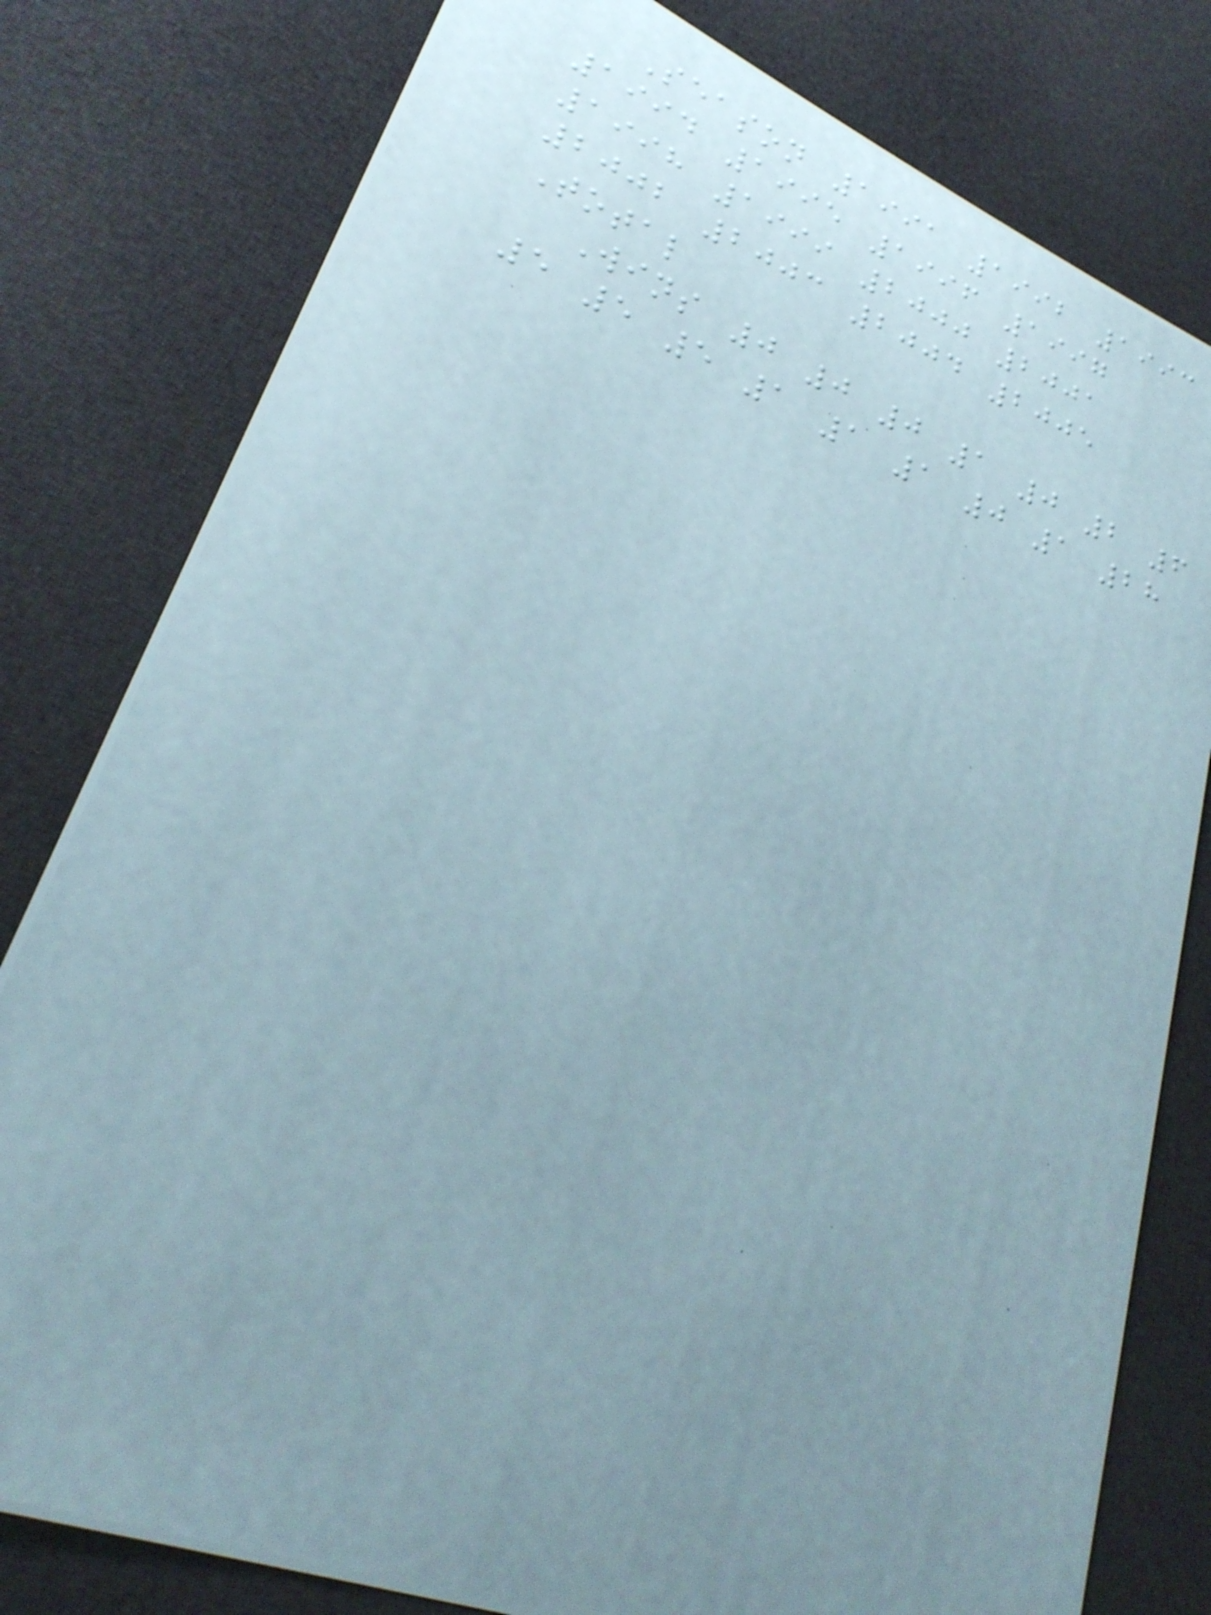Season 1991 1992 1993
1994 1995 1996 1997
1998 1999 2000 2001
2002 2003 2004 2005
Total
Wins 0 0 0 1 0 2 6
5 5 5 1 1 1 0 1 28
